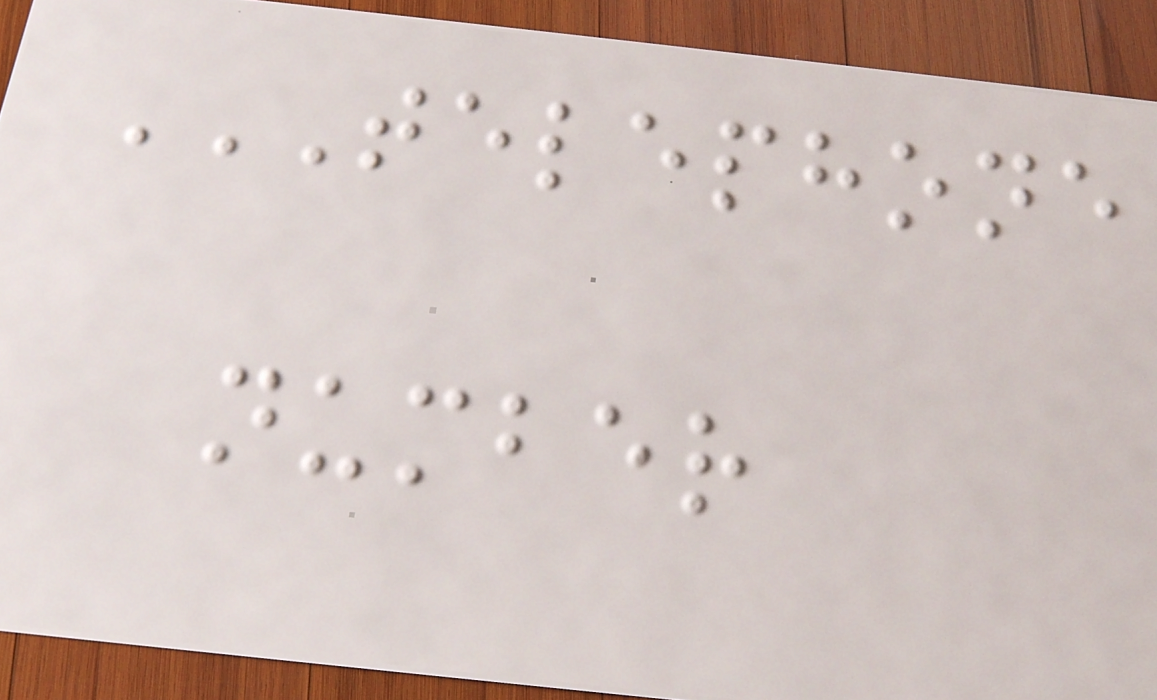TELEPHONE
NUMBER
